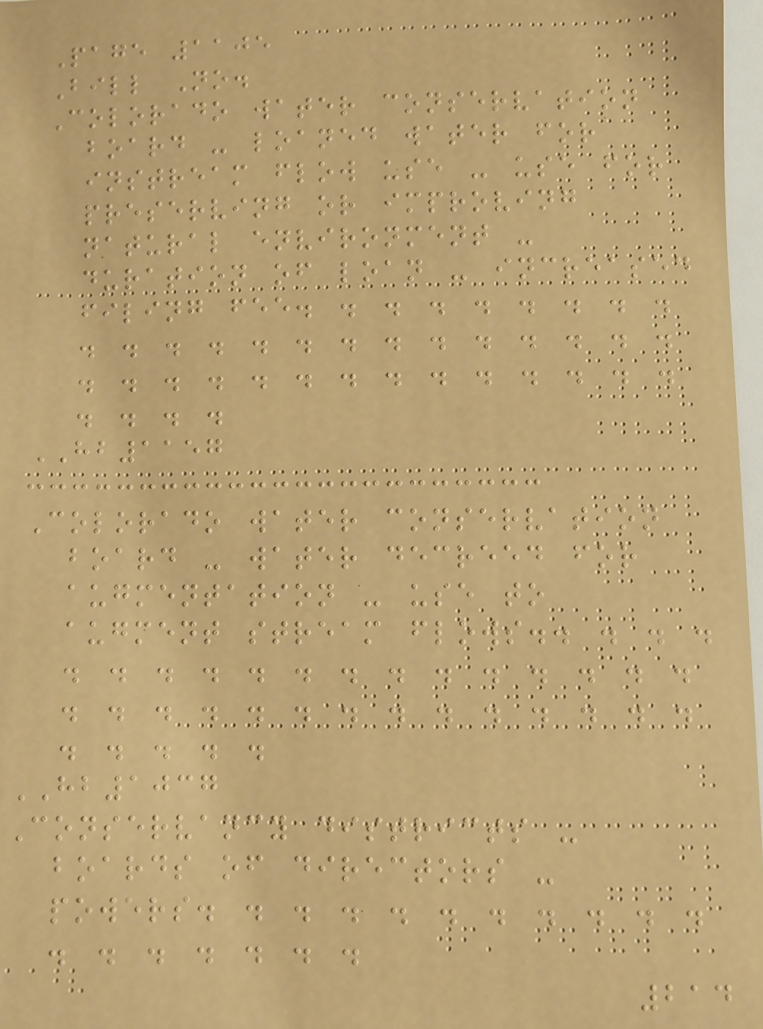Page 1105
Bill No.
Colorado water conservation
board - loaned water for
instream flow use - use for
preserving or improving
natural environment -
duration of loan - increased
filing fee. . . . . . . . .
. . . . . . . . . . . . . .
. . . . . . . . . . . . . .
. . . .
HB1157
Colorado water conservation
board - water decreed for
augmentation - use to
augment stream flows.. . . .
. . . . . . . . . . . . . .
. . . . . . . . . . . . . .
. . . . .
HB1037
Conservancy districts -
boards of directors -
powers. . . . . . . . . . .
. . . . . . .
214
